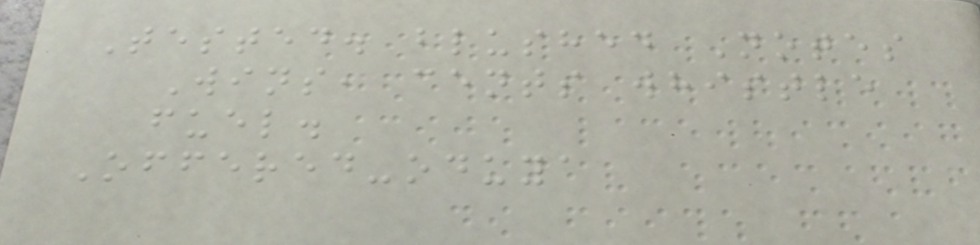Tested. blushed Notes
Wins, cents whistle
fuel.
Offered-oduya
